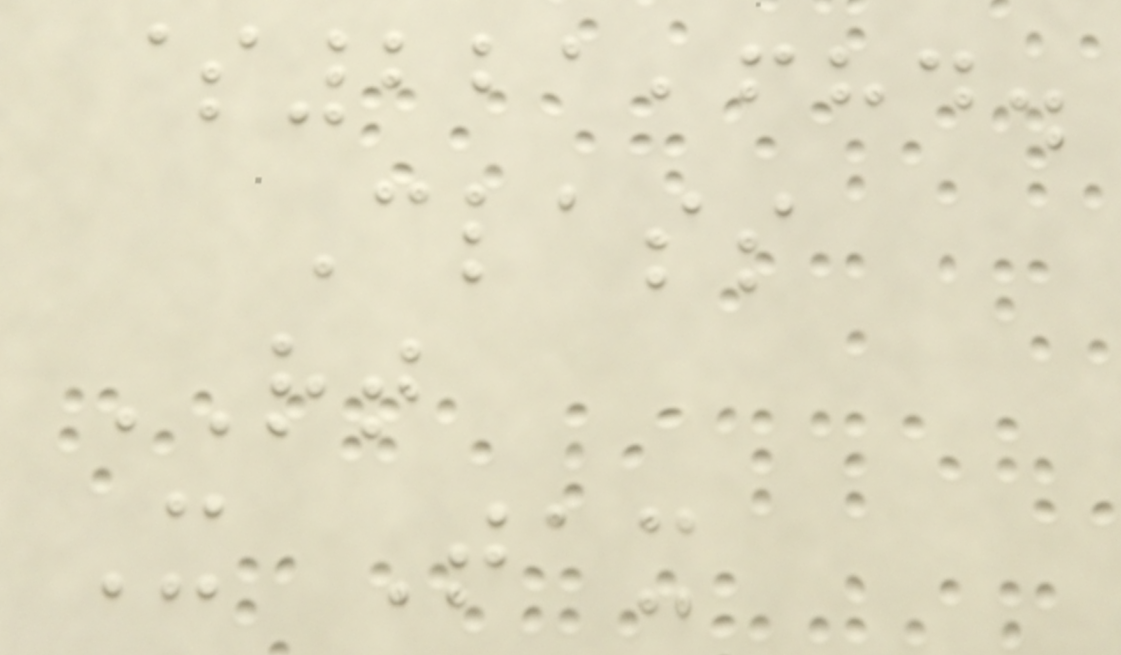$221,684.
Class
RT
X Tax
